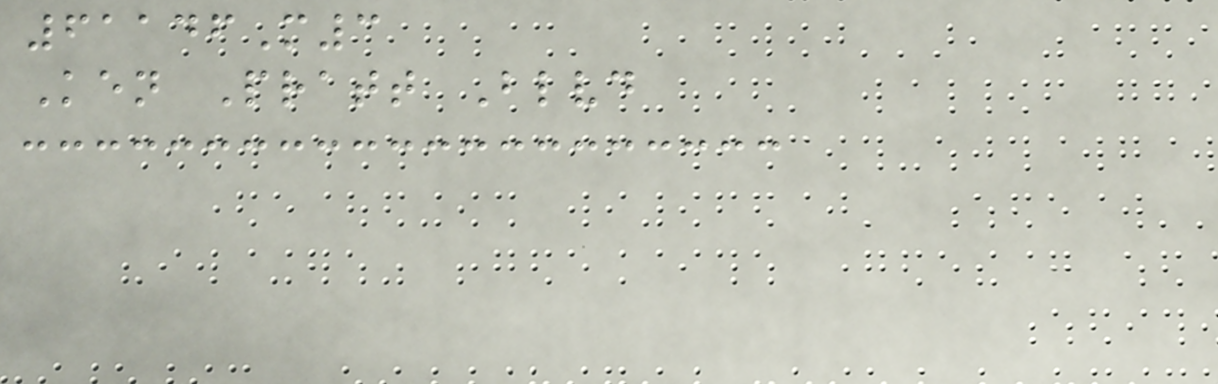61146M3
Ken Pratt Blvd
